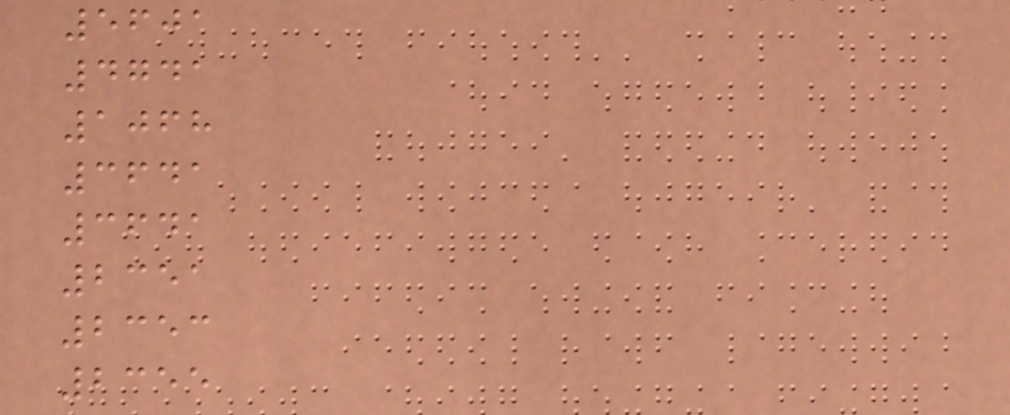5601
4741
1068
3641
3641
2351
2353
2355
